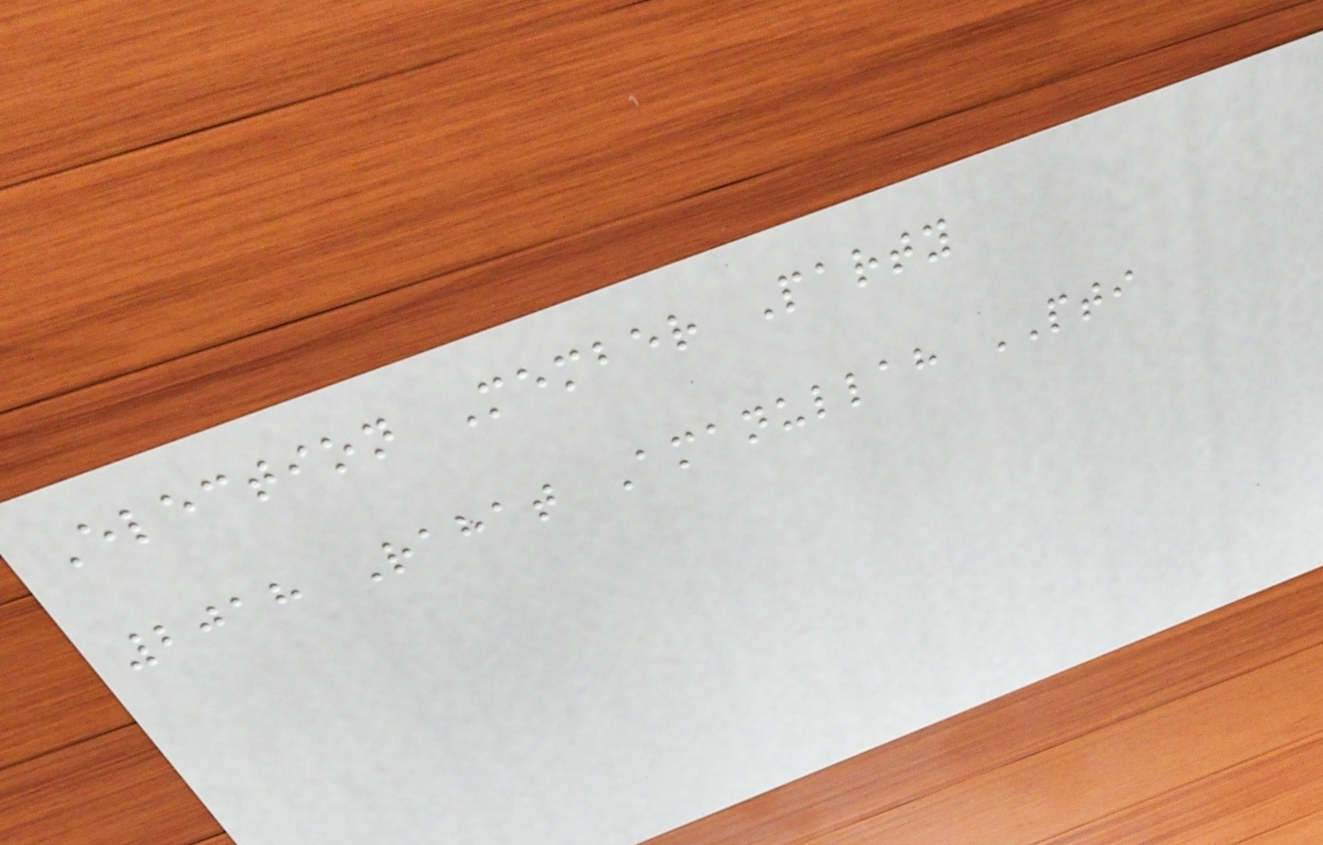Election Member Party
2018 Rahat Amanullah PTI
